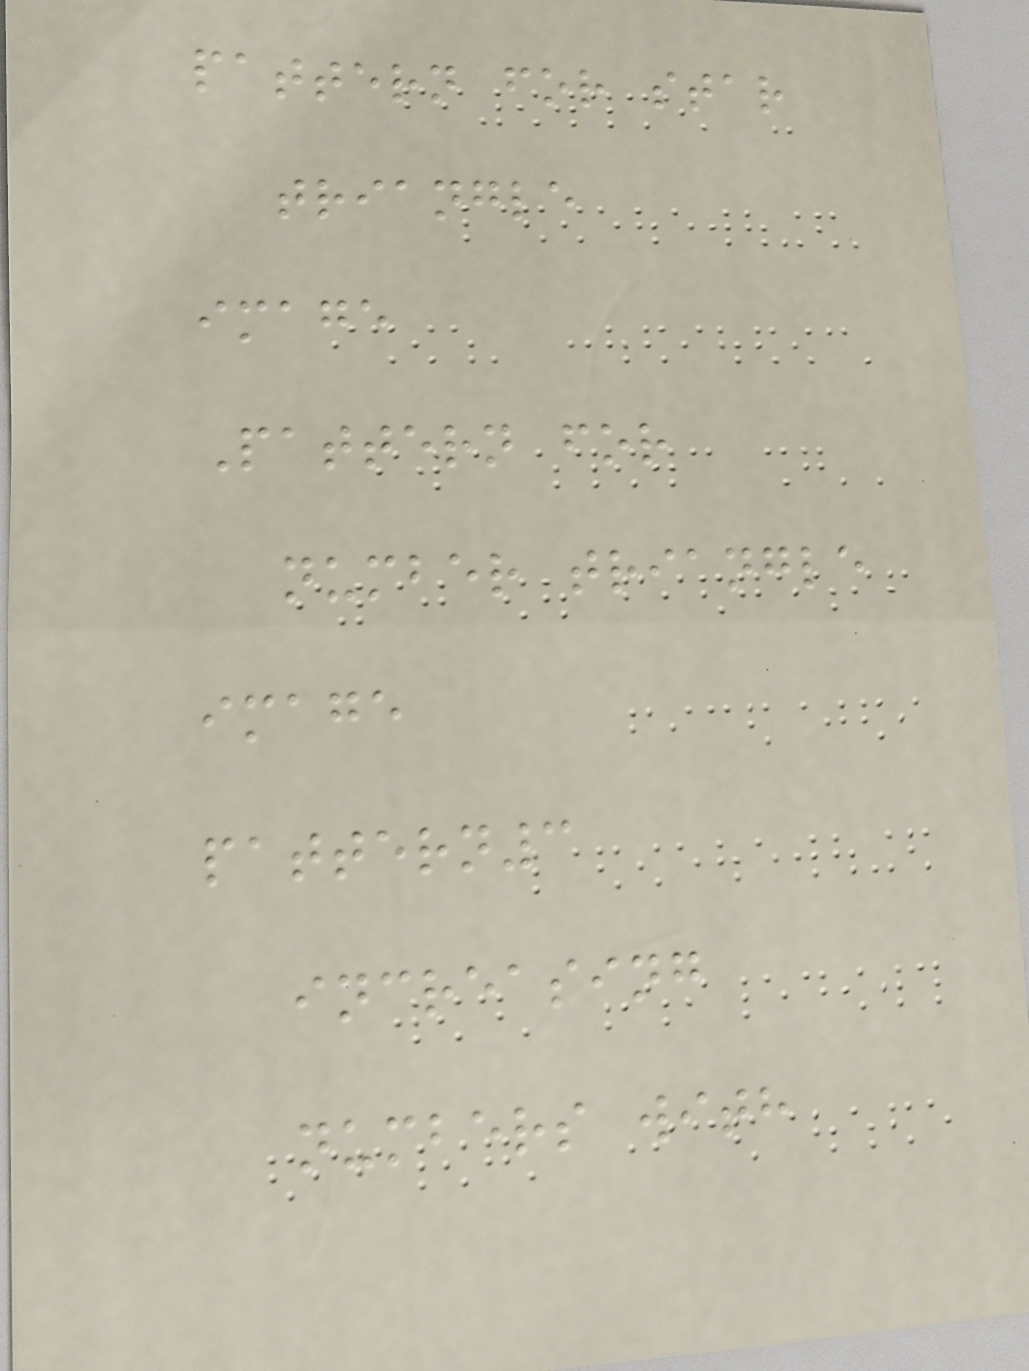pattern for star
triangle
image
Pattern for
number triangle
image
pattern3
increasing
numbers with
